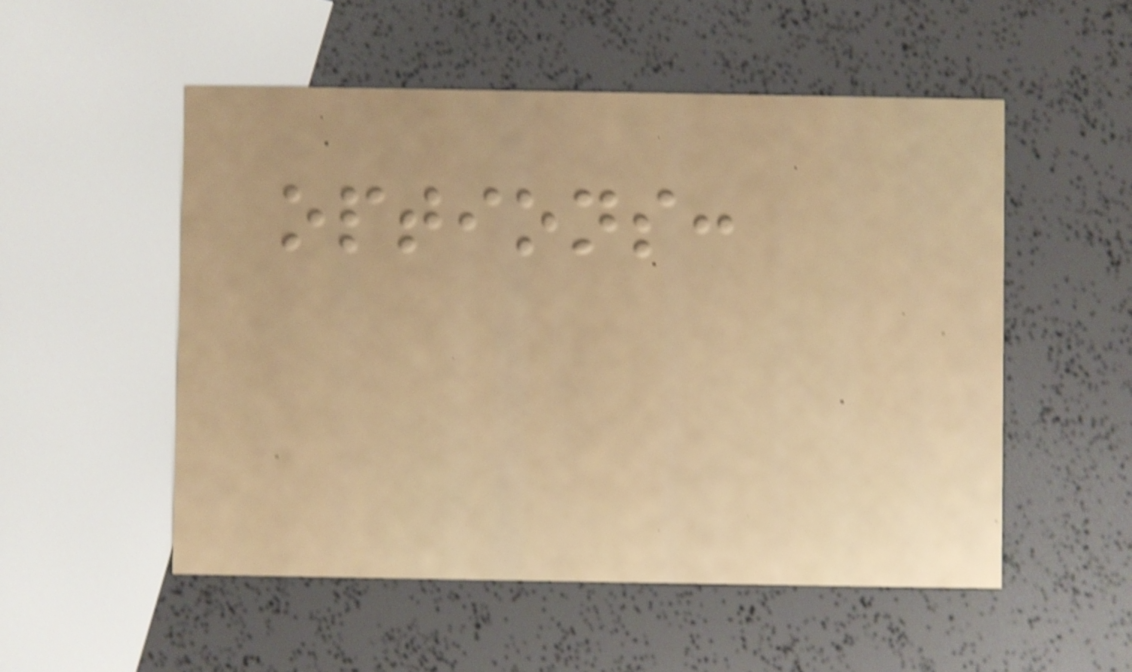options:
